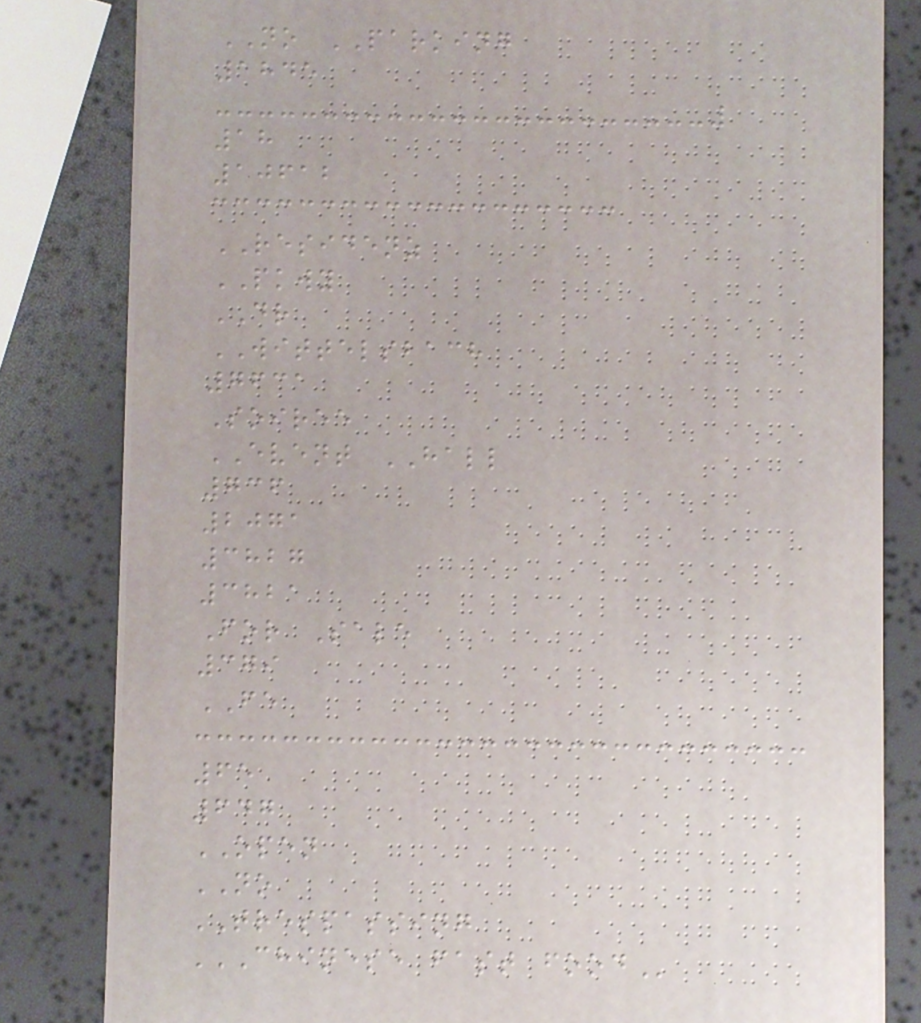NO PARKING
1845
18
10612
RESIDENZ
PKWY
DR
WITTELSBACH
7631
Soiree
EVENT HALL
736
2071
3827
3821
For Sale
379
FE
65
647
OPEN
NO
TRESPASSING
CHINESE FAST FOOD
